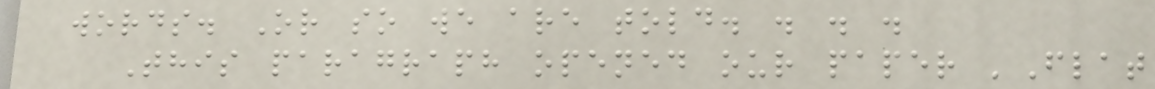words. Or so we are told. . . .
This paragraph opened our paper 'Flat
